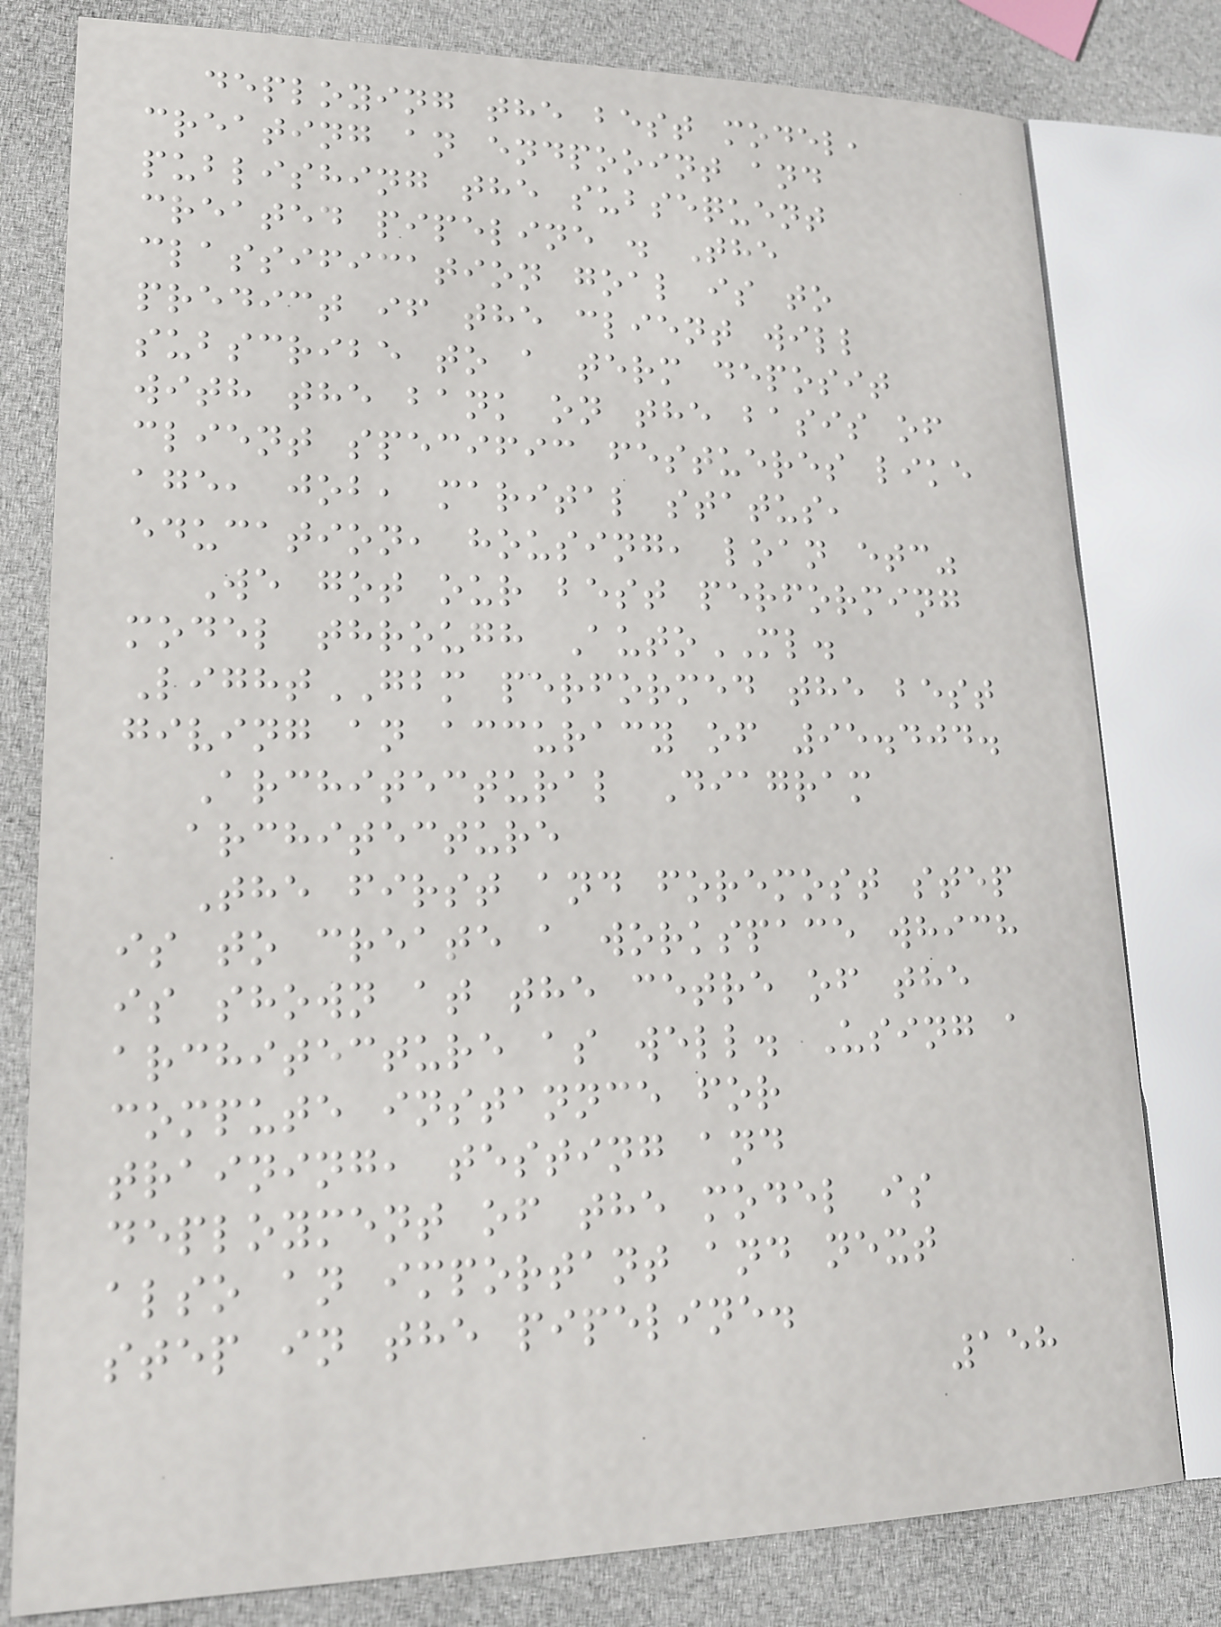deploying the best model,
creating an endpooint and
publishing the subsequent
created pipeline . The
classification goal is to
predict if the client will
subscribe to a term deposit
with the bank on the basis of
client specific festueres like
age, job, marital status,
education, housing, loan etc"
We got our best performing
model through AutoML.
LightGBM performed the best
giving an accuracy of 95.404.
Architectural Diagram
architecture
The first and foremost step
is to create a workspace which
is shown at the cetre of the
architecture as well. Using a
compute instannce for
training, testing and
deployment of the model is
also an important and next
step in the pipeline.
158
